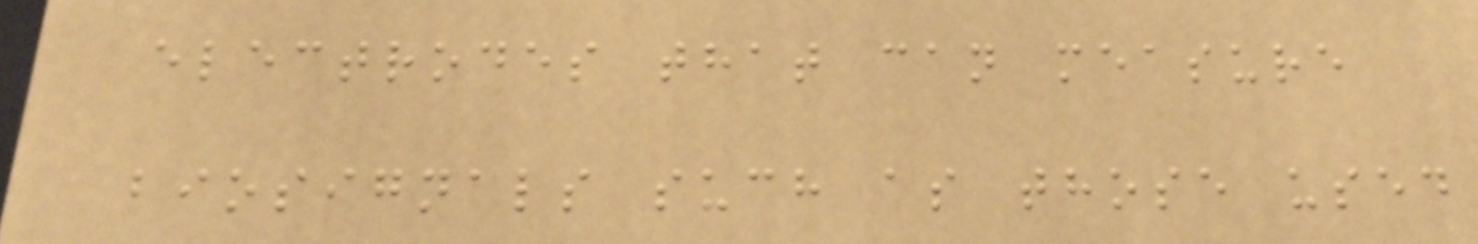electrodes that can measure
biosignals such as those used
